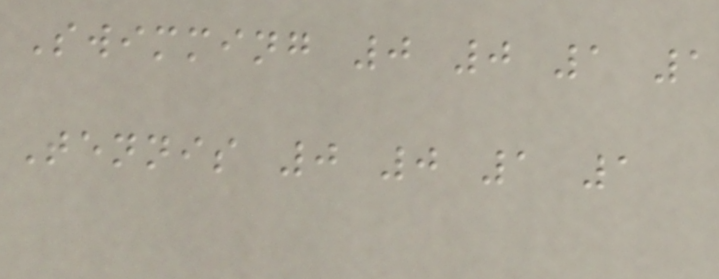Swimming 0 0 1 1
Tennis 0 0 1 1
